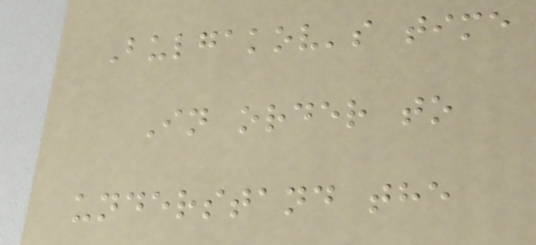Bulgakov's time
In order to
understand the
